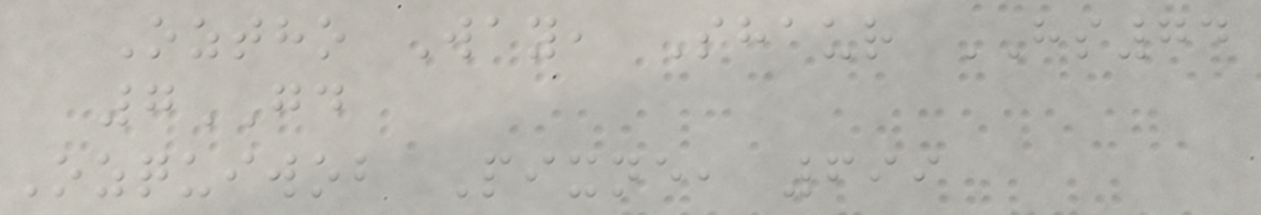Oztho Way, Shaur HS74
7GD
Ozquiwob Pixne, 699
